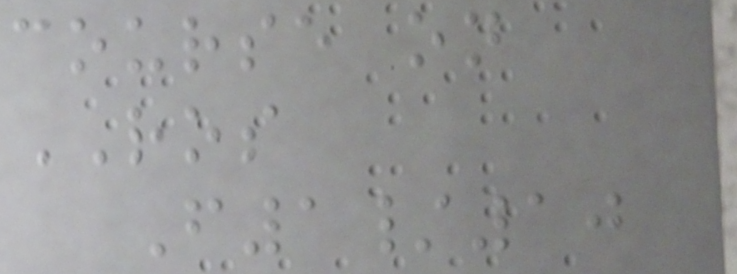course on
ROS
F1/10
